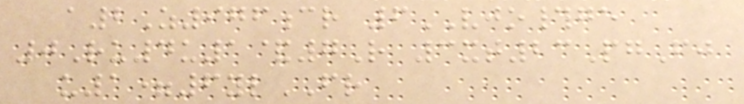a2Z976cr 6VJO#ge
0Ru4u1&7R 3xt23PgFj
u1=6ylFR
